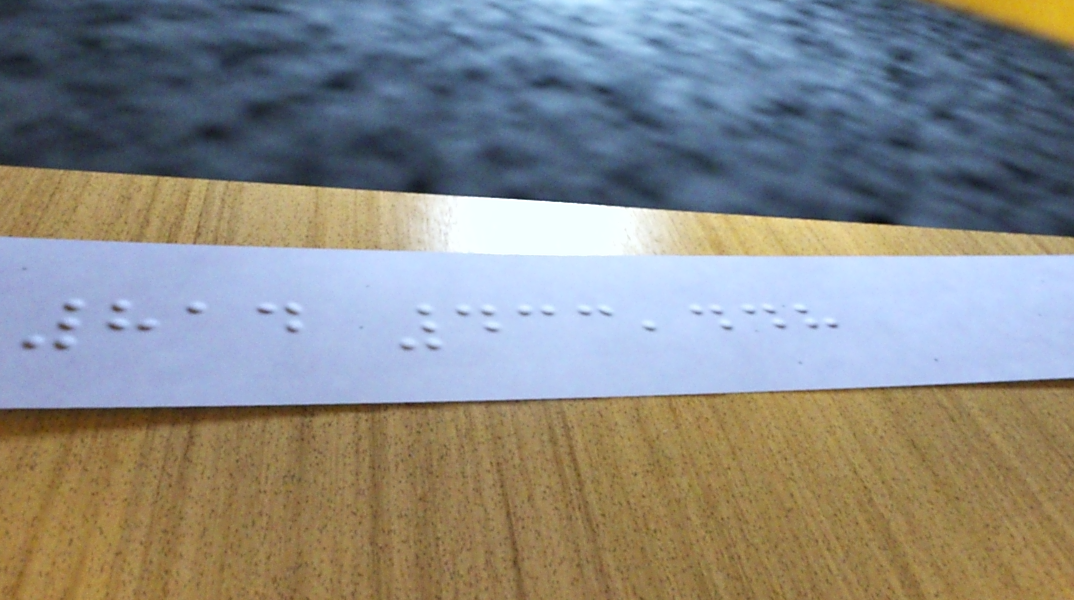814 433,448
